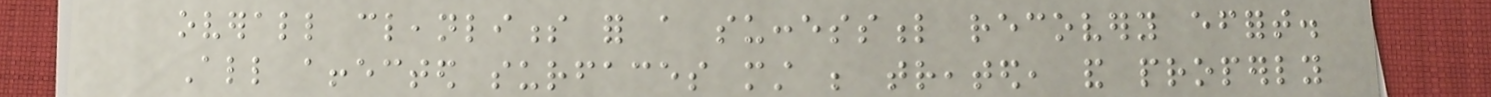overall cleanliness for a successful recovery effort.
All affected surfaces must be treated, and properly
